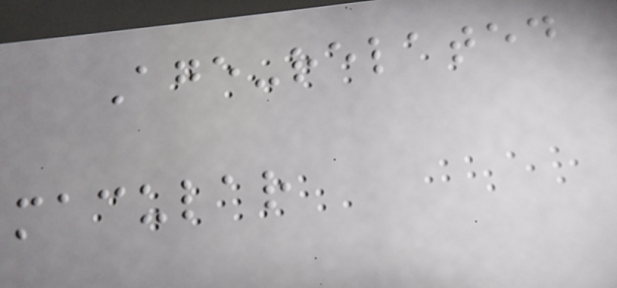Age-related
macular
